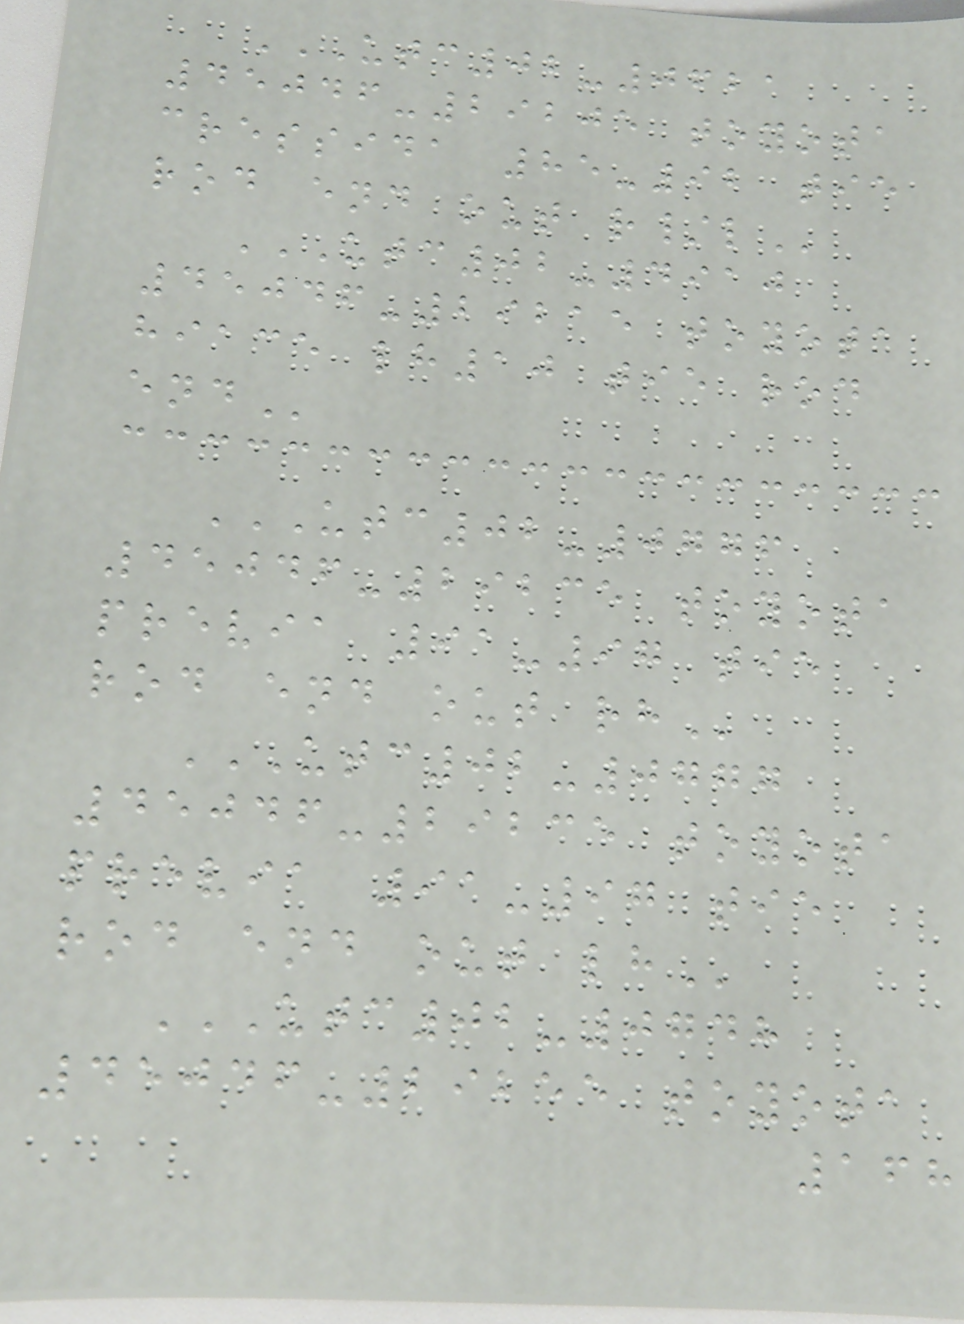UTC02-0621
45046-29205 TOYOTA
CRESSIDA 85-92 TIE
ROD END OUT R/L
UTC02-4910
45046-29215 TOYOTA
HIACE LH10 TIE ROD
END
UTC02-0776
45046-29235 TOYOTA
PREVIA 91-97 TIE
ROD END OUT RH
UTC02-0777
45046-29235 TOYOTA
PREVIA 91-97 TIE
ROD END OUT LH
UTC02-0748
45046-29255 TOYOTA
168
